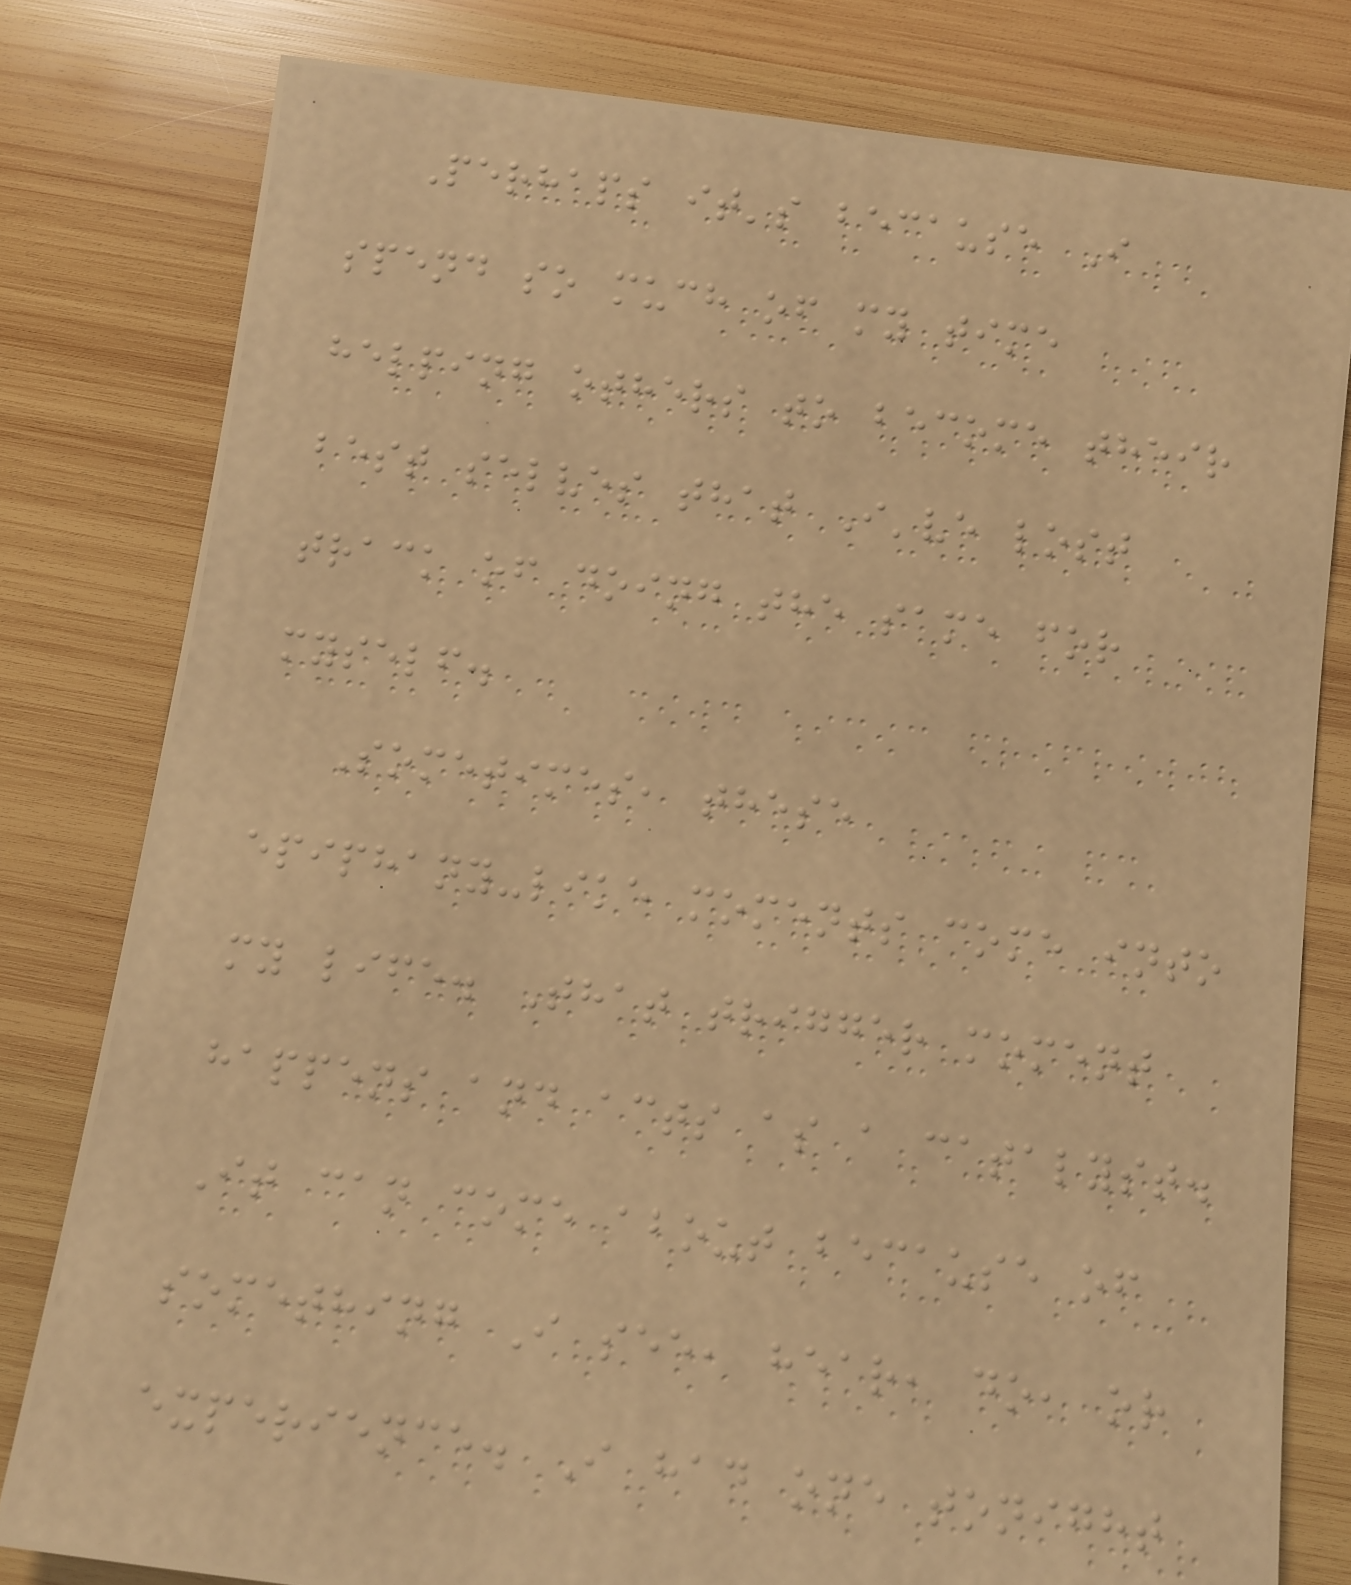Perhaps it's because I
spend so much of my time
helping others to become their
best selves that I've lost
track of doing the same for
myself.
Sometimes, these
epiphany-like moments come into
my life. That trigger moment
happens and acts as a catalyst.
It can come about because of
something I see, hear, do, or
experience. I had one tonight
